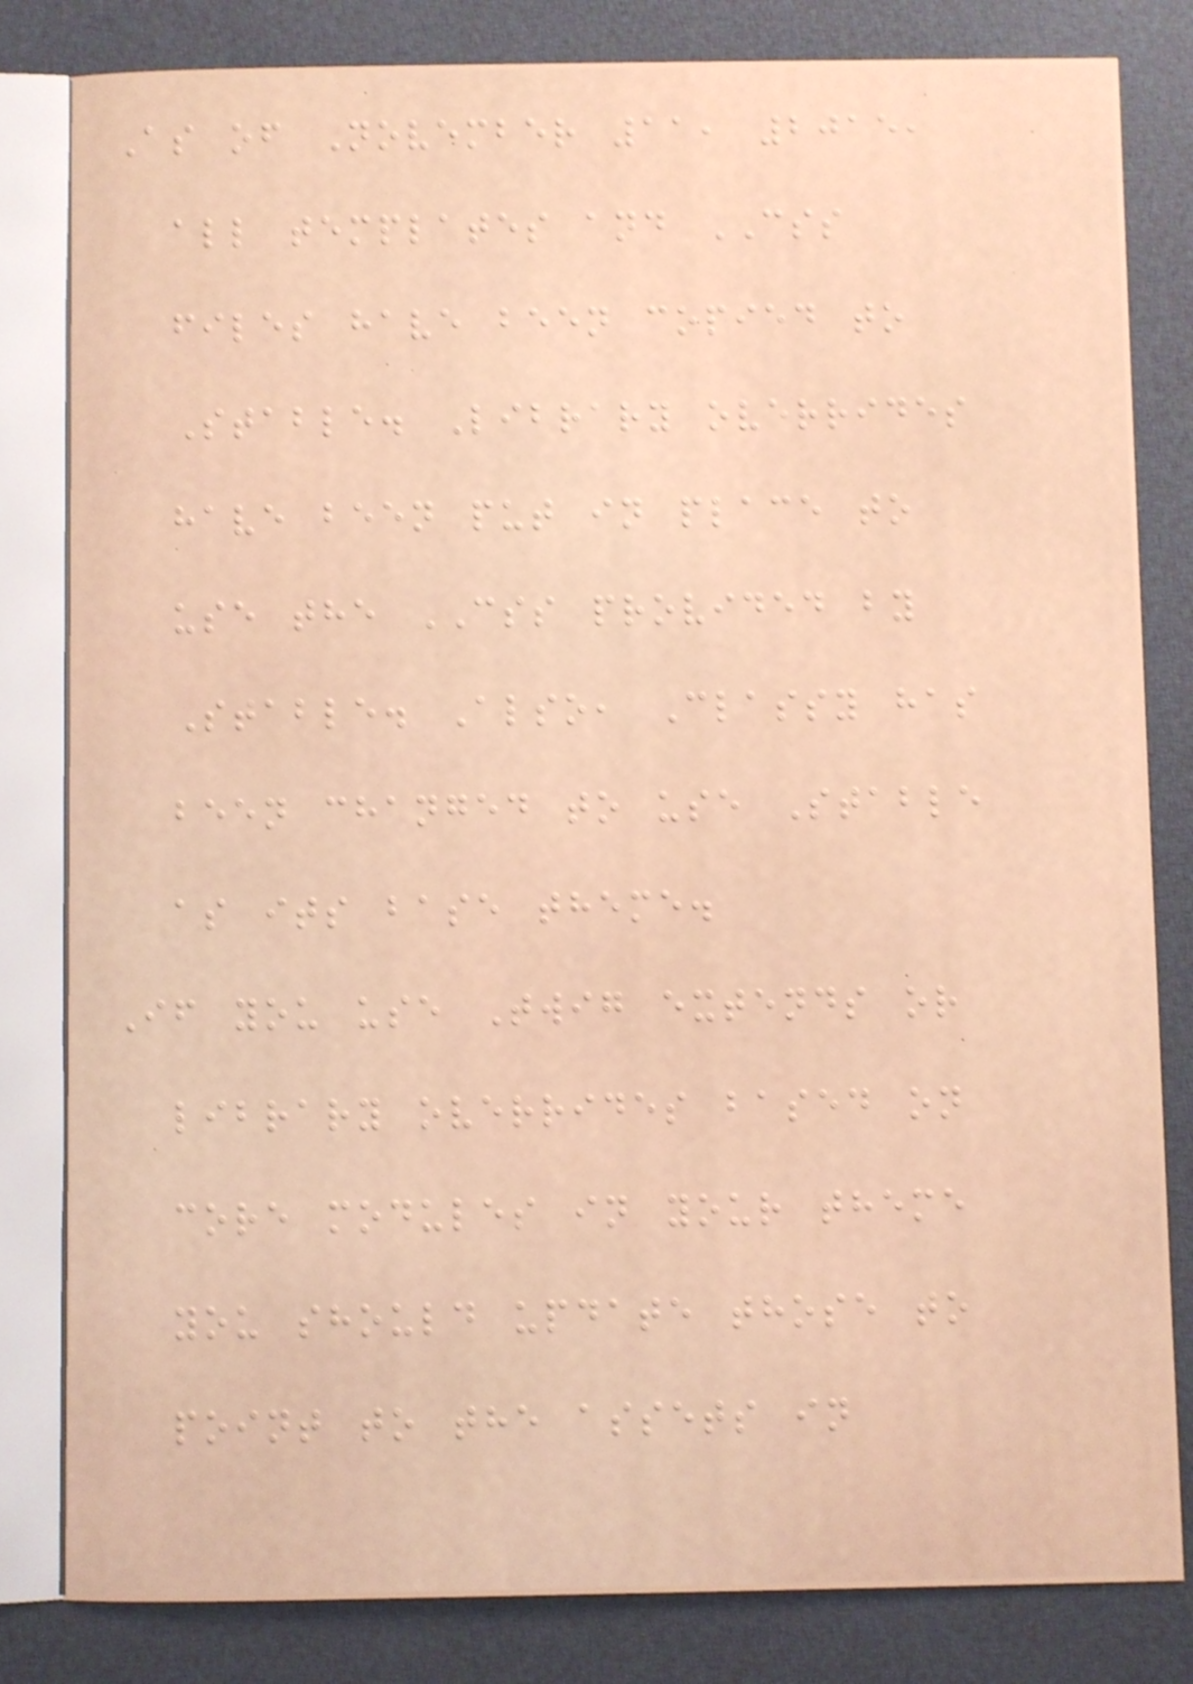As of November 11, 2015,
all templates and CSS
files have been copied to
Stable. Library overrides
have been put in place to
use the CSS provided by
Stable. Also, Classy has
been changed to use Stable
as its base theme.
If you use Twig extends or
library overrides based on
core modules in your theme
you should update those to
point to the assets in
